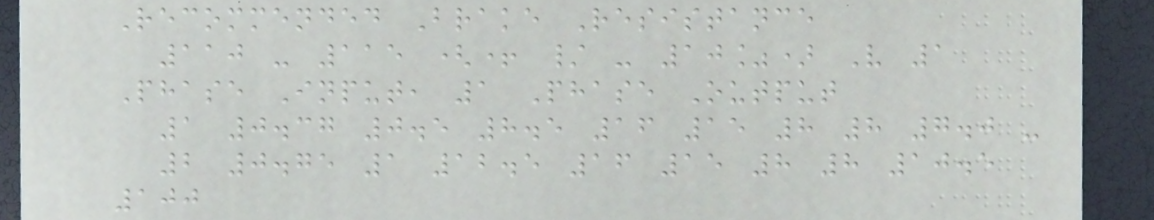Recommended Brake Resistance
110 - 115 (+ / - 10%) V 1
Phase Input, 1 Phase Output
1 0.37 0.5 8.5 16 15 8 8 7.0 -
2 0.75 1 12.5 16 15 8 8 10.5
100
